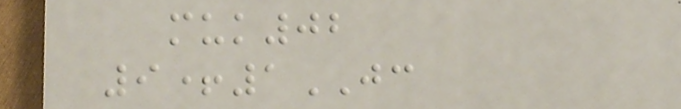muk02
9+1JC
